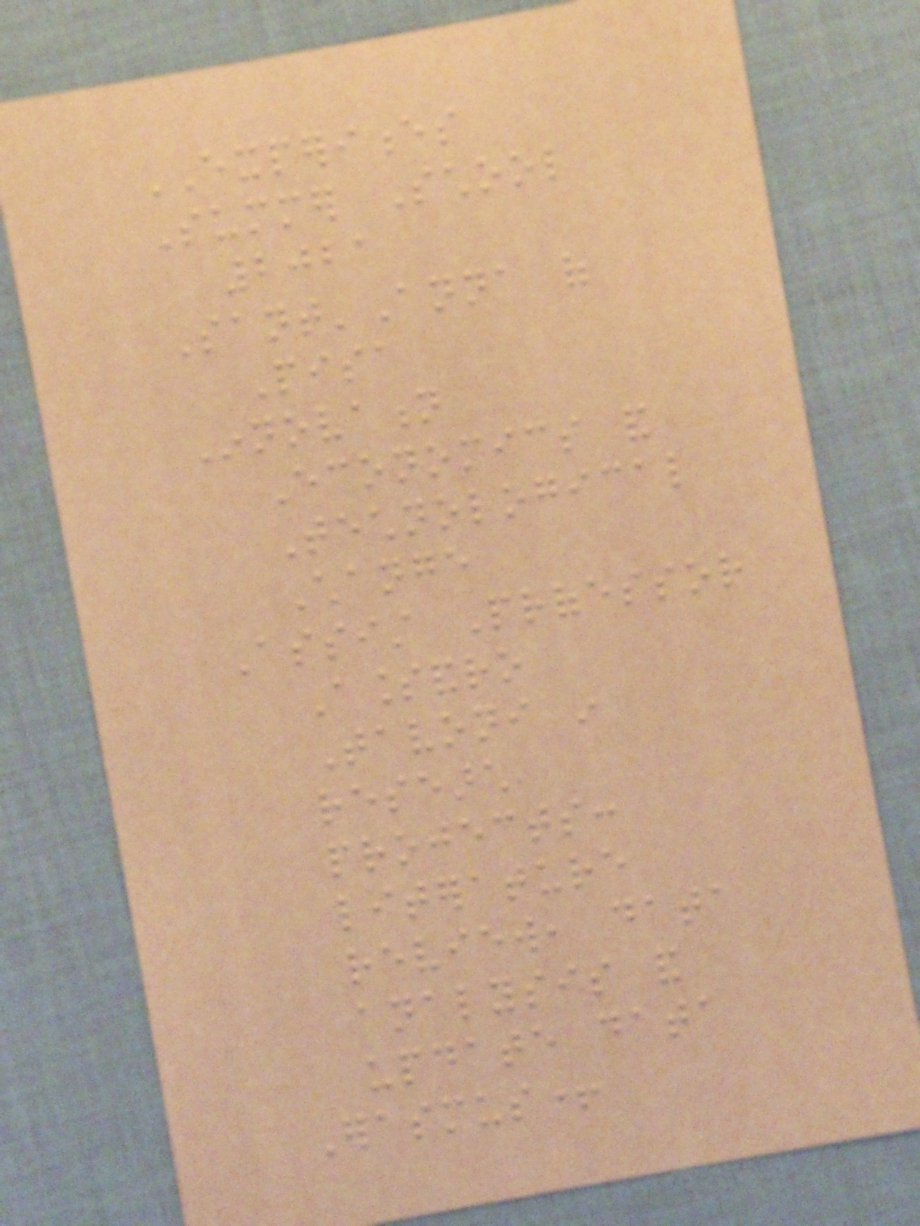EXPERIENCES
Summer School
2021
Sant'Anna of
Pisa
Innovation
Economics and
Technological
Change
Assist Professor
Alessandro
Tavoni in
research
projects:
literature
review, data
analysis and
update data
Erasmus+
